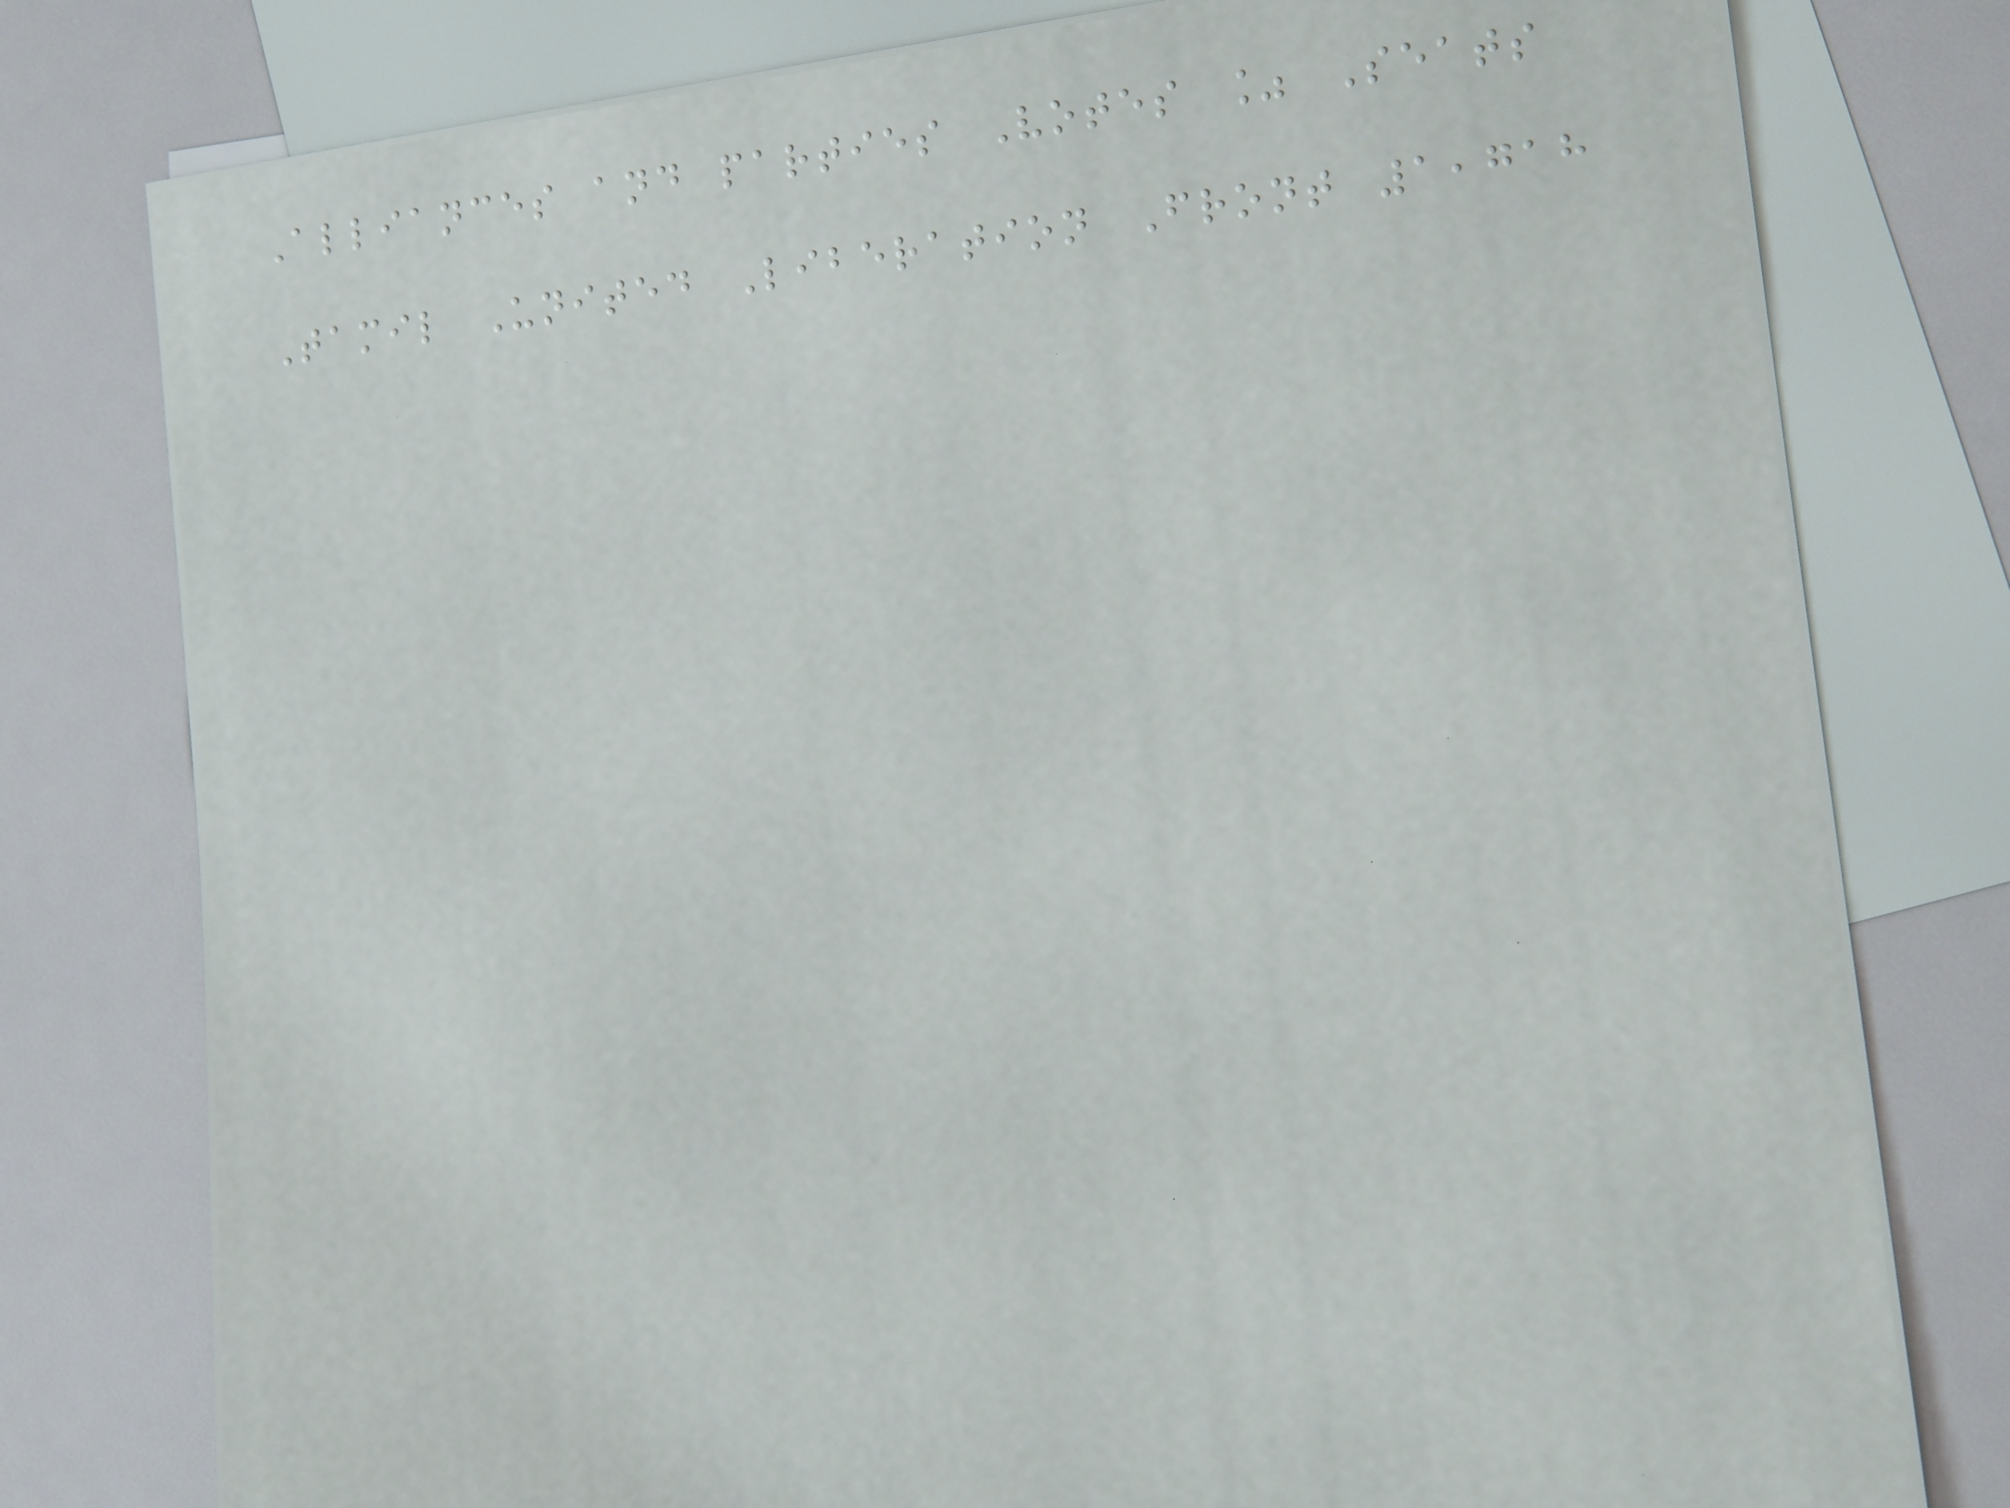Alliances and parties Votes % Seats
Tamil United Liberation Front 1,718
